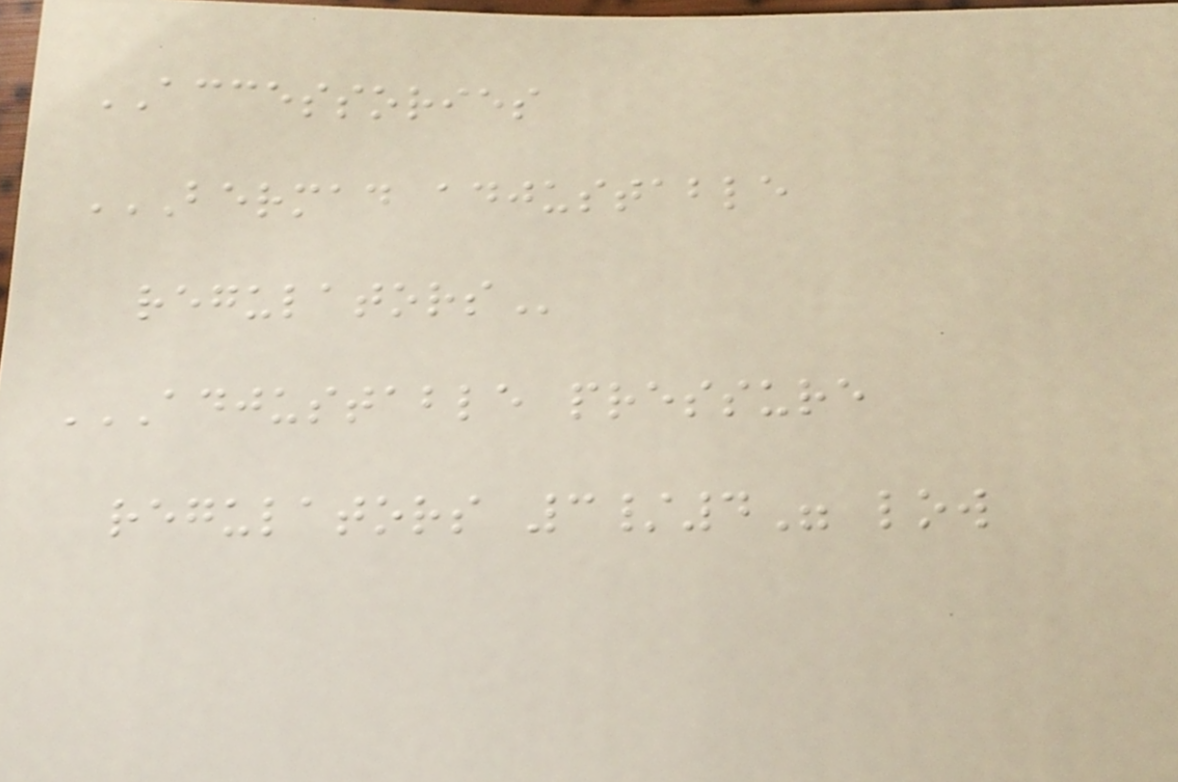ACCESSORIES
BERMAD ADJUSTABLE
REGULATORS
ADJUSTABLE PRESSURE
REGULATORS 3/4" LOW
